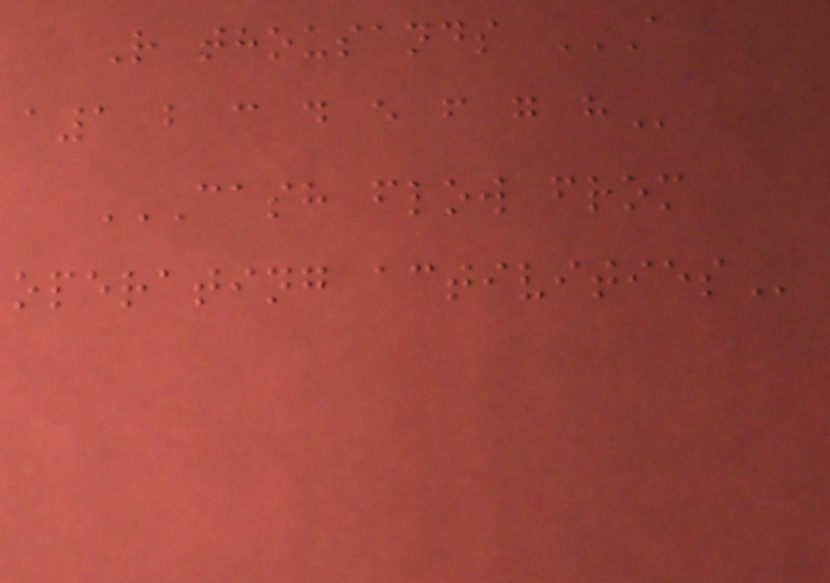R thousands A
A1 B C D E F G H
CASH FLOW FROM
OPERATING ACTIVITIES
